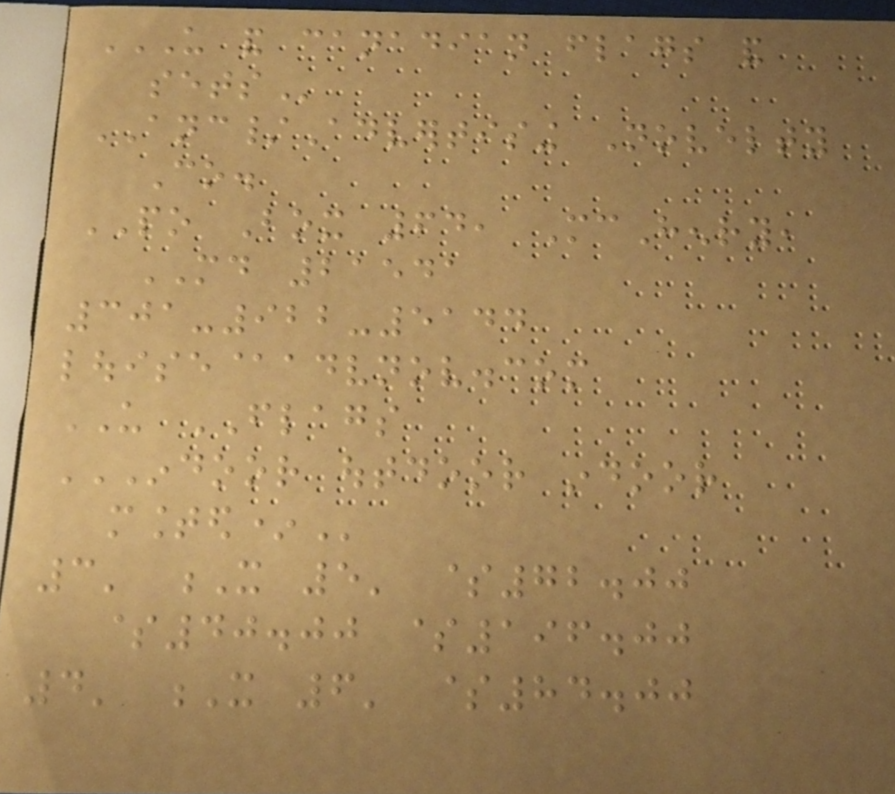US AND CANADIAN FLAGS AND
SETS
ANC/Advertising Novelty
Co.
PO Box 64, McHenry,
MD 21541
301-922-5144
louise@advnov.com
US FLAGS
INDOOR OUTDOOR INDOOR
MOUNTED*
3' X 5' $72.00
$40.00 $196.00
4' X 6' $84.00
